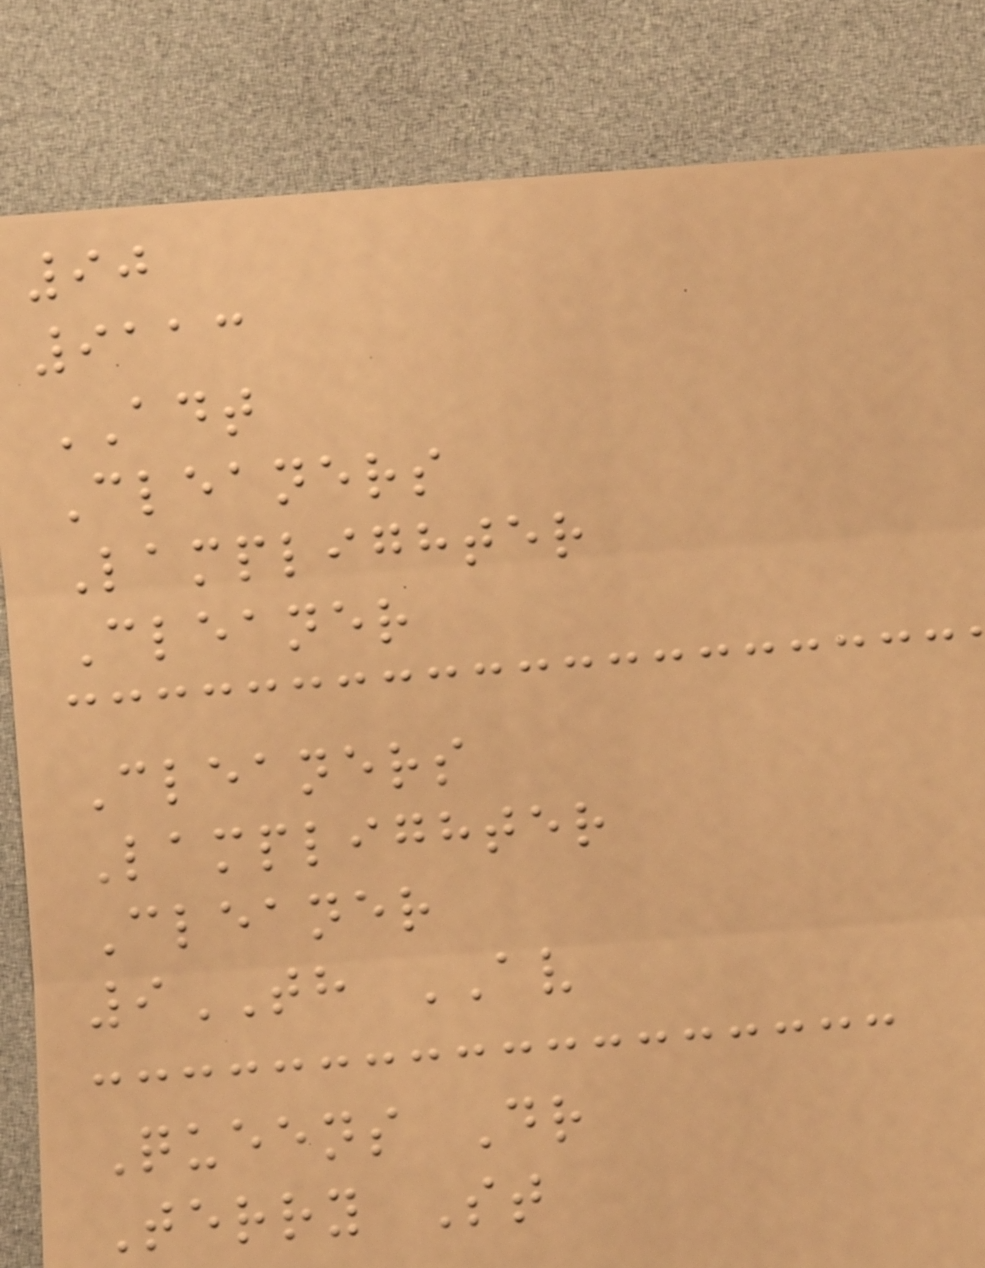90
9113
ADT
Cleaners
Lamplighter
Cleaner
Cleaners
Lamplighter
Cleaner
9TH AV
Queens Dr
Terry St
